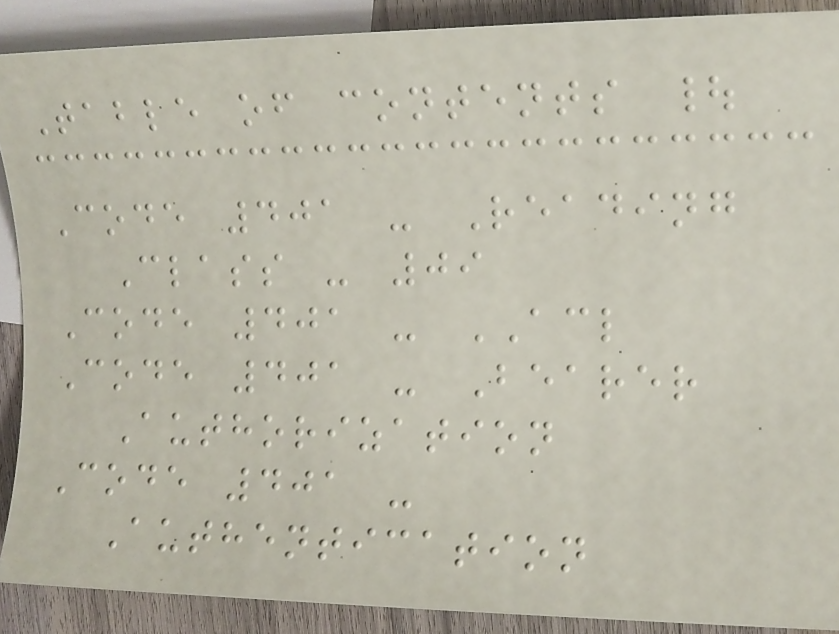Table of contents |
Code 401 - Reading
Class - 09
Code 401 - ACL
Code 401 - Bearer
Authorization
Code 401 -
Authentication
